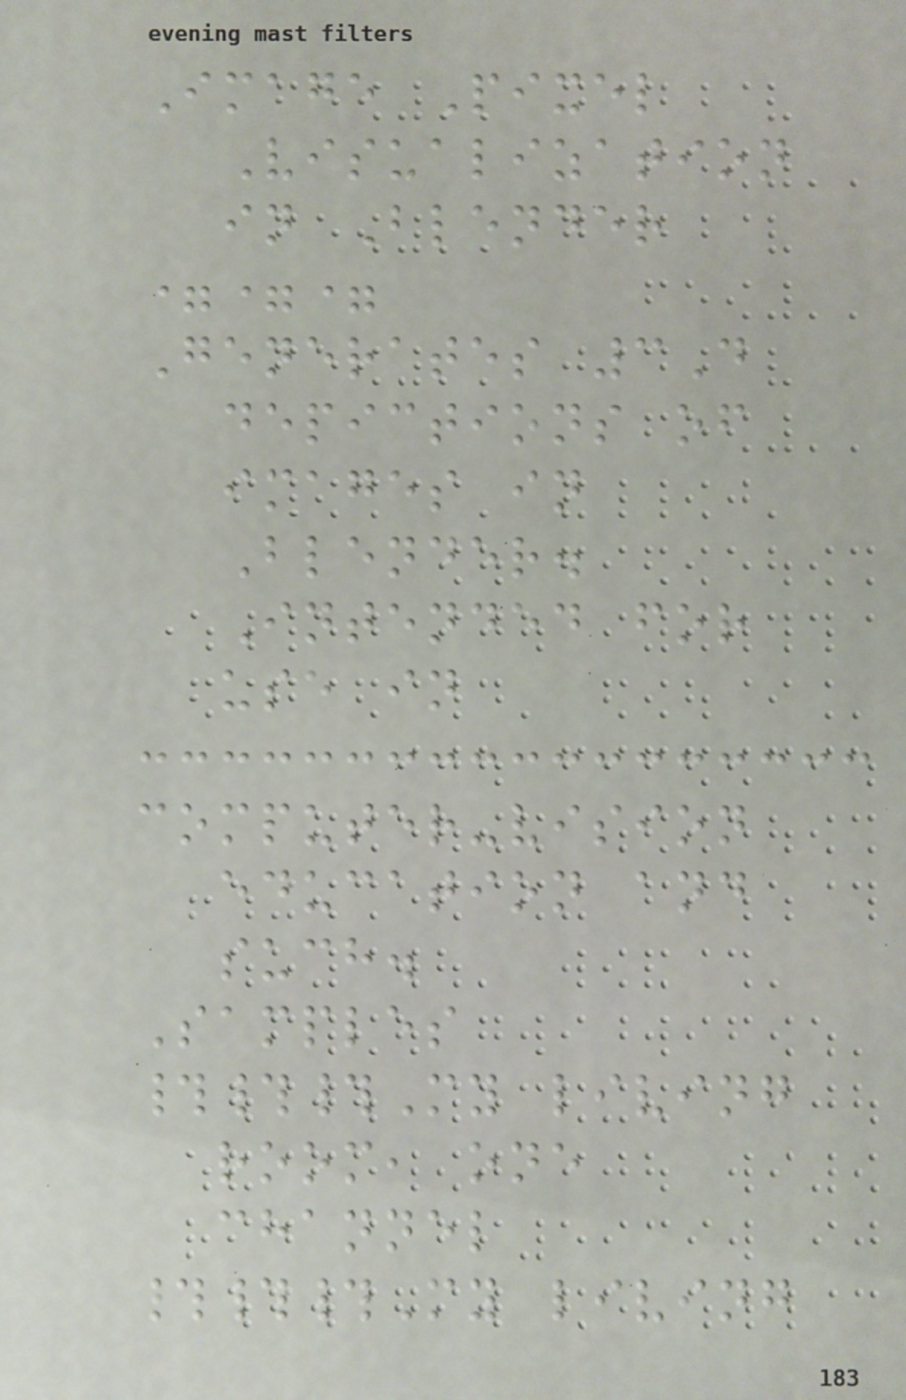Image Pixel
Visualization
in Blender
===
Generates 3D
depictions of
images in
Blender.
Intended for
use in
computer-vision
education and
such.
Samples
###My living
room, one
channel
###My living
